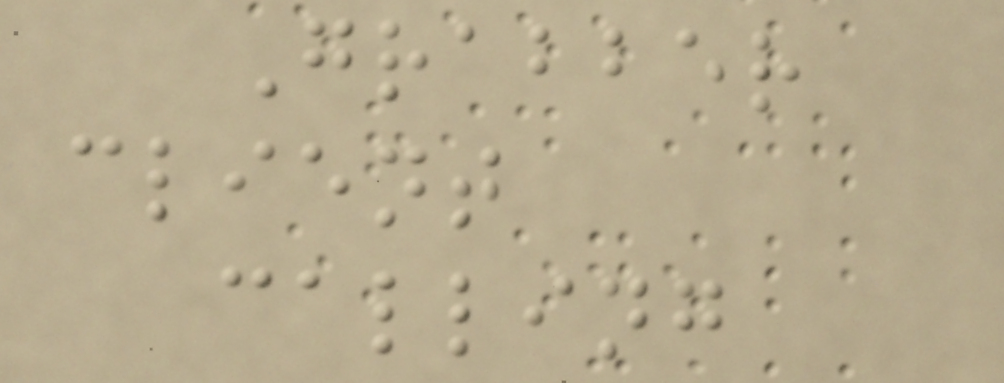Grabber
client
calling
